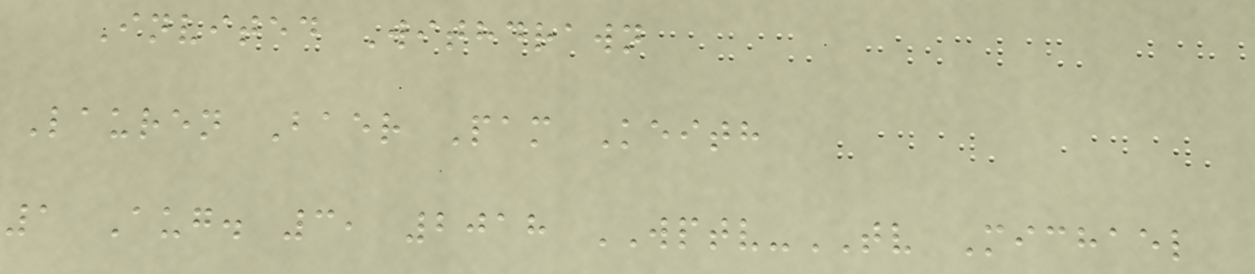Invited Withdrawn
Lauren Baer Pam Keith
1 Aug. 3, 2018 WPTV-TV Michael
